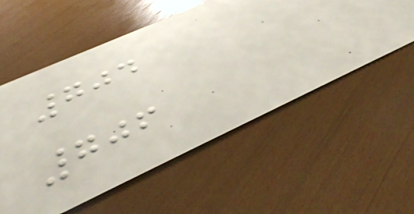704
706
